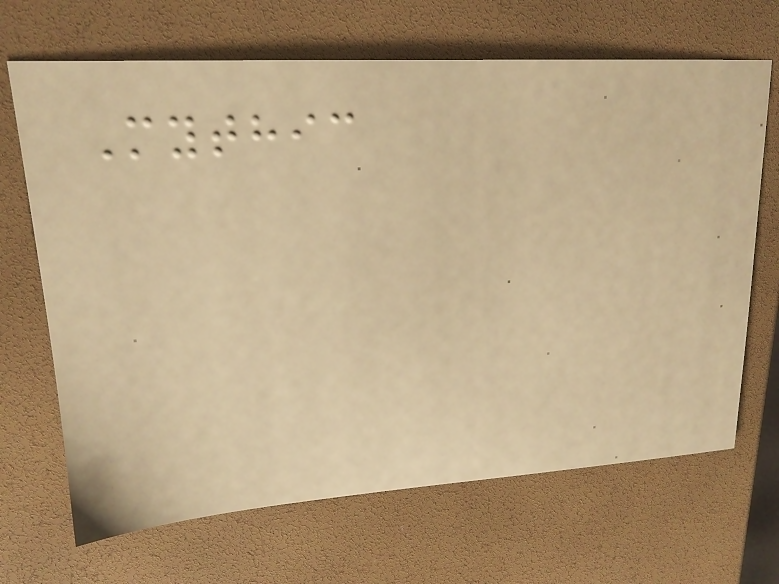Mythic
